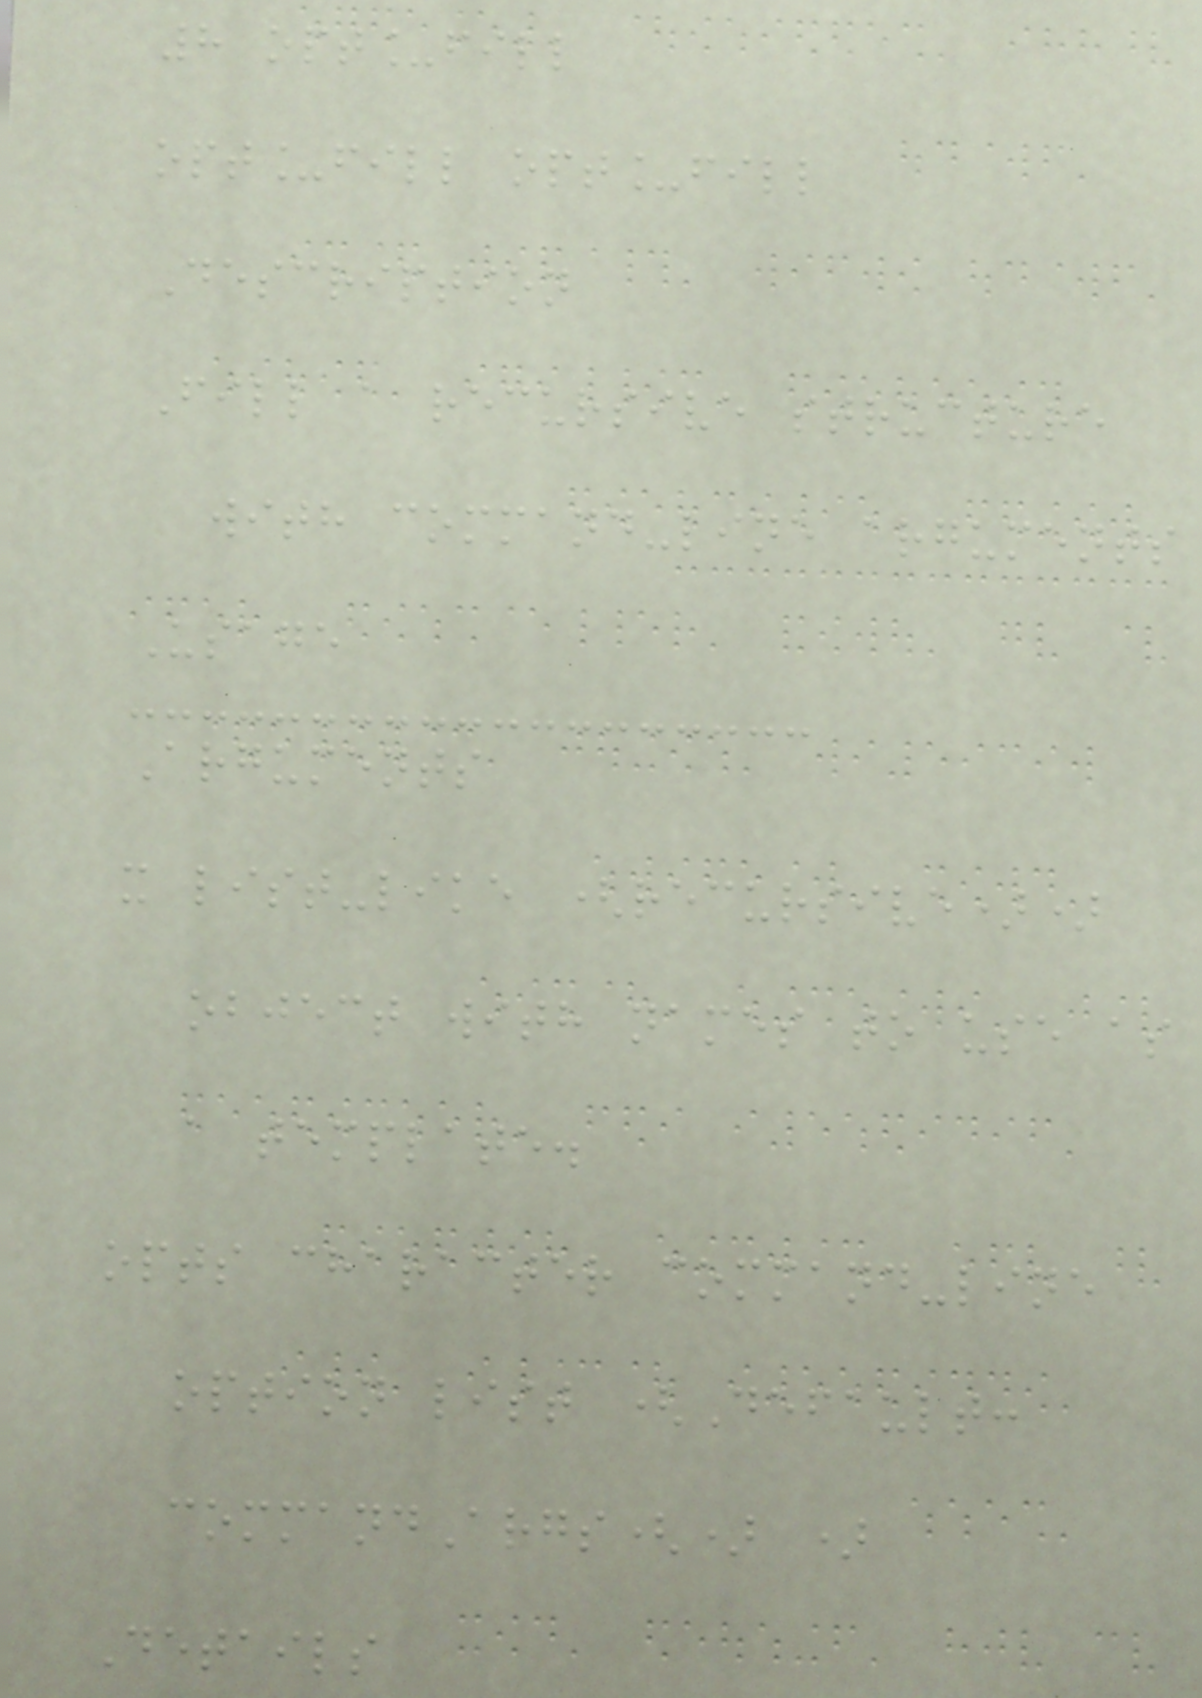8 opt_fill
opt_fill opt_fill
Description
Fill a recursive structure
with command-line arguments
Usage
Arguments
x list-like (recursive))
object with names to use as
a template.
opts character command-line
option list (Default:
commandArgs() )
Details
